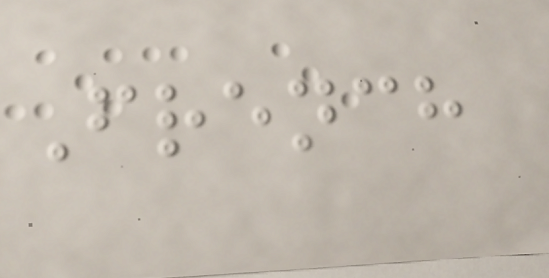French
